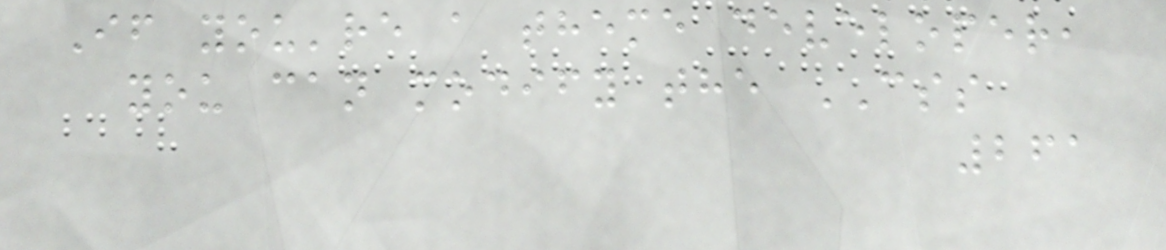If you're a theme developer,
you can modify the CSS
261
